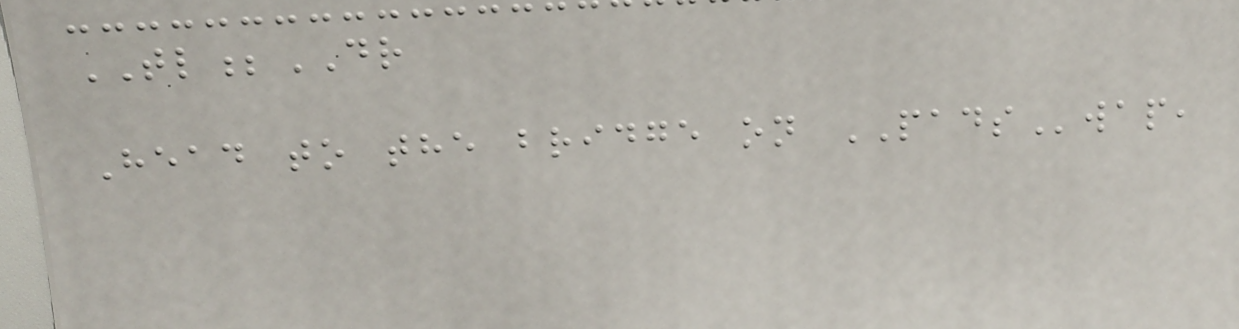TL;DR
Head to the bridge on PADSwap,
